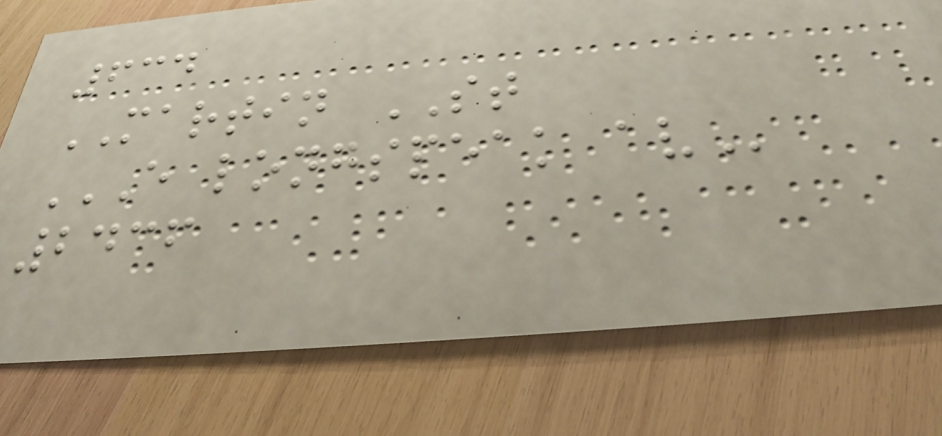634
MARTIN ST
E LONGSPEAK AV
2436
